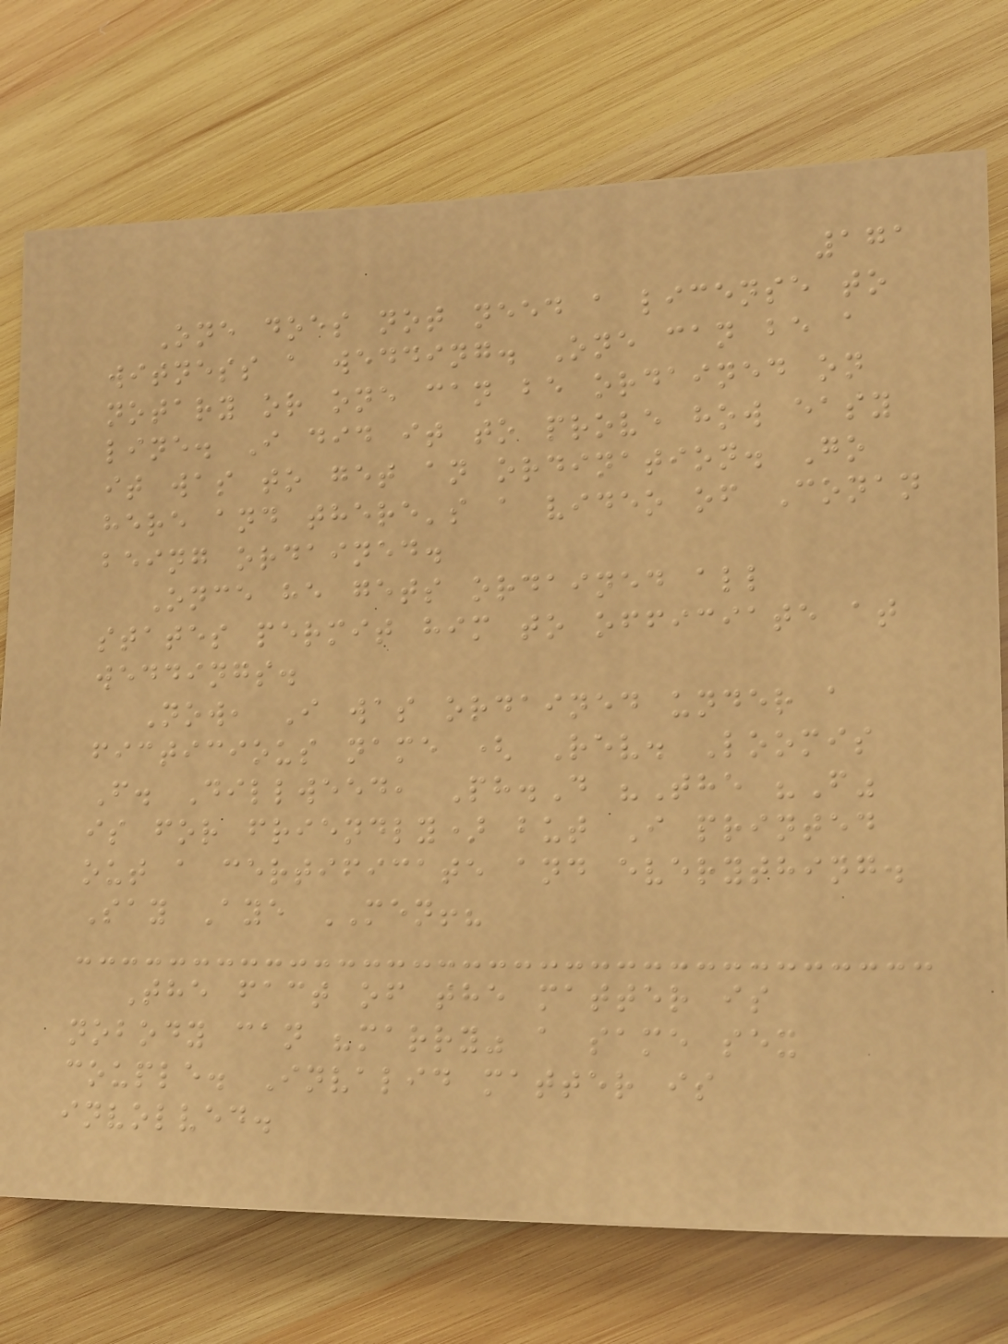171
One does not need a license to
witness a wedding. One can be a
notary or one can be ordained on
line. I did it to prove how easy
it was to get an ordination. Go
here and there's a video of Conan
being ordained.
Once he gets ordained all
states permit him to officiate at
weddings.
Now, I was ordained under a
ficticious name ( Rev. Loomis
F. Dillweed, Ph.D "The "F"
is for friendly) but I printed
out a certificate and everything.
Say Aye MEN!?
The fact of the matter is
nobody can "marry" a same sex
couple. Invalid matter is
involved.
